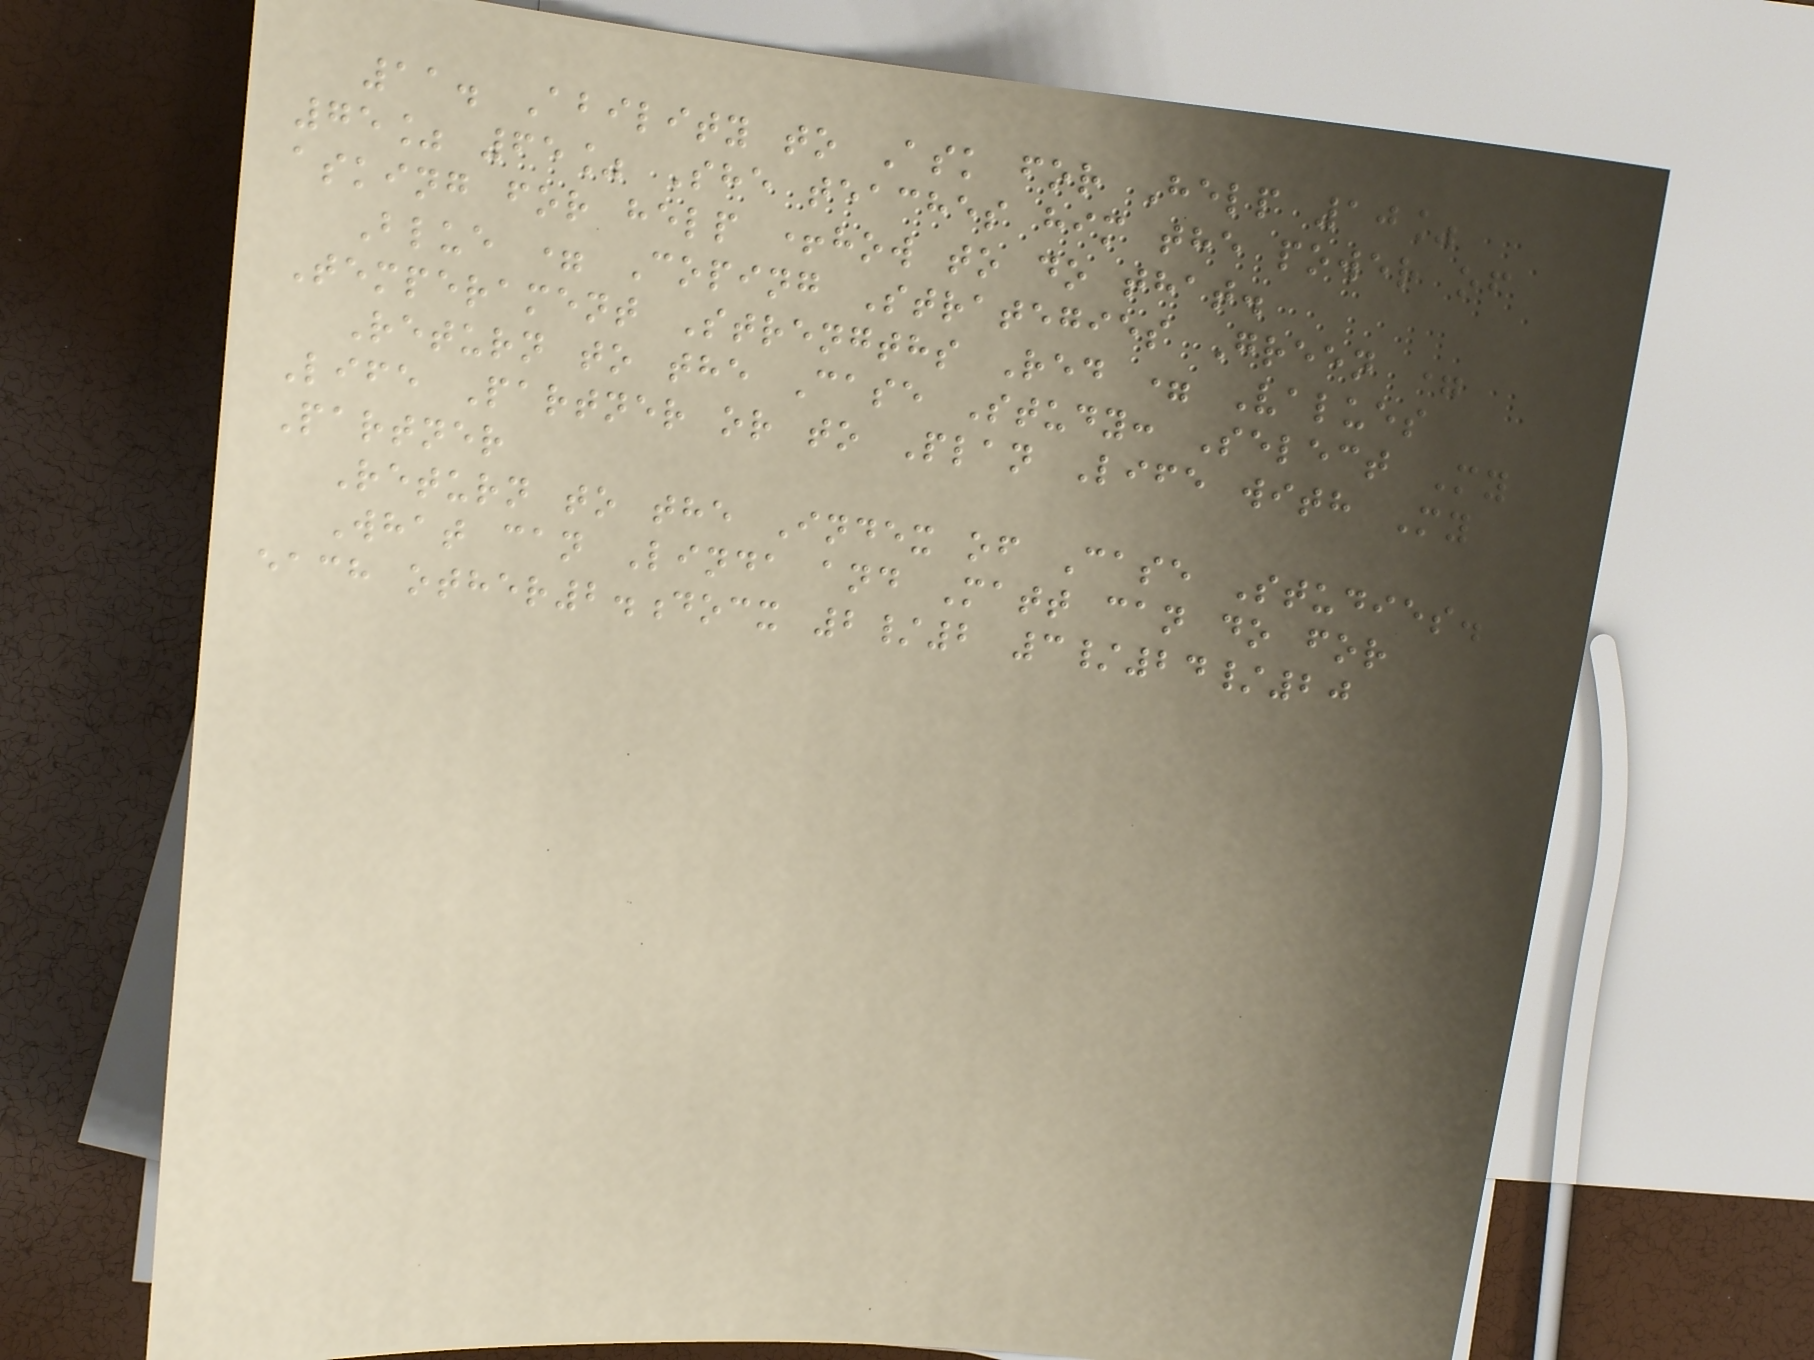11. Ability to Ask for Help 10%
75% 65% She teaches him the power of
asking for help +how to do that.
Blue = Coping Strategies Green =
Temperament Strengths Red = Values
Return to the Case Study: Select My
Life Partner or to Plan Life with My
Partner
Return to the Index of Case Studies.
What can Linda and Matt can do for
each other2.docx 2/2 3/24/20
